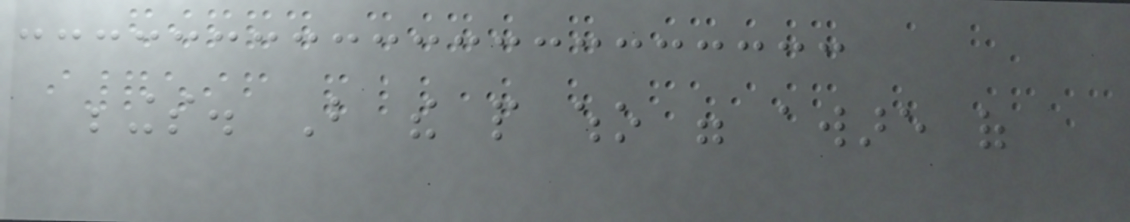beings. But the people who were aware of
